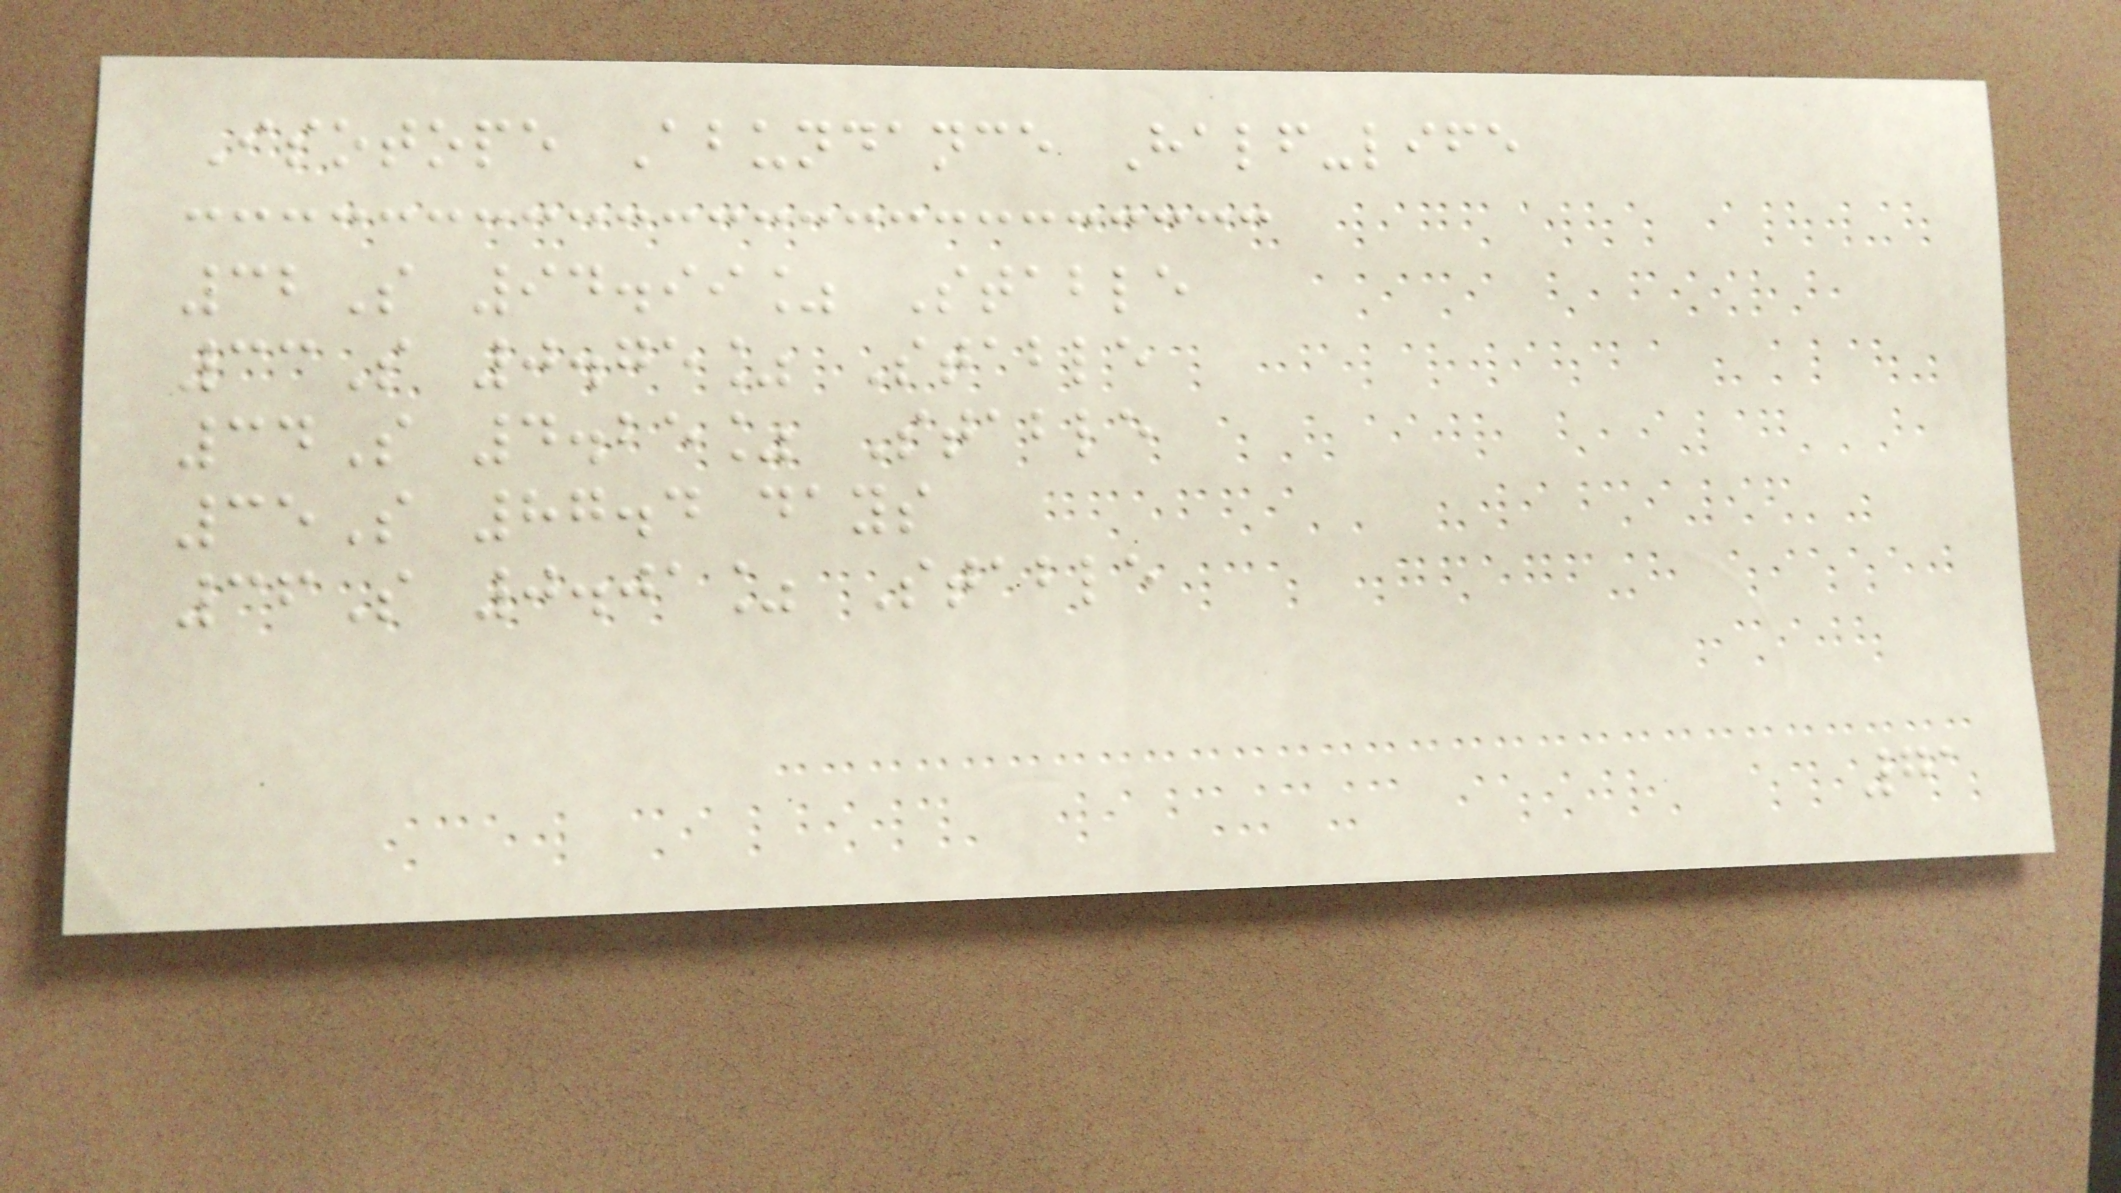Isotope Abundance Half-life
32S 94.99% Stable
33S 0.75% Stable
34S 4.25% Stable
35S 87.4 days
36S 0.01% Stable
71
